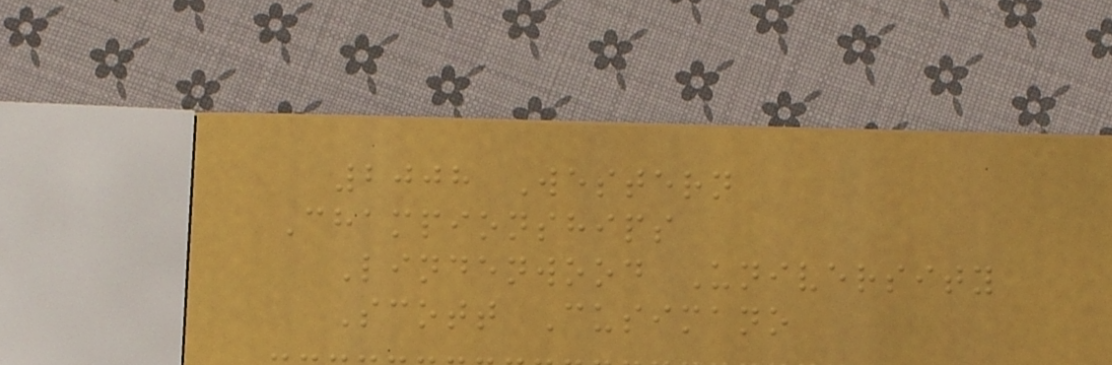2008 Western
Championships
Lindenwood University
Scott Cusimano
